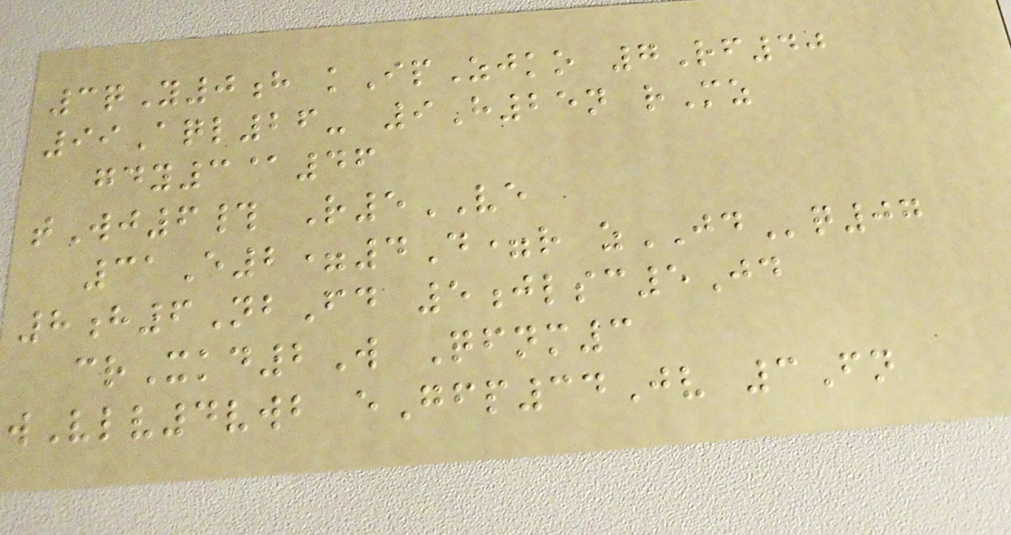3qY0h kIpZjko 7Rf40
99Aql26- 9H25n rMz
gdy3@46
tWj6# R5VE
31E2=4D=r zJDq07
8h6NbFd 5jlsc5Jd
crXkd2W Qfnm3
wVlv4vwb eGfp34Jv 3Fn
